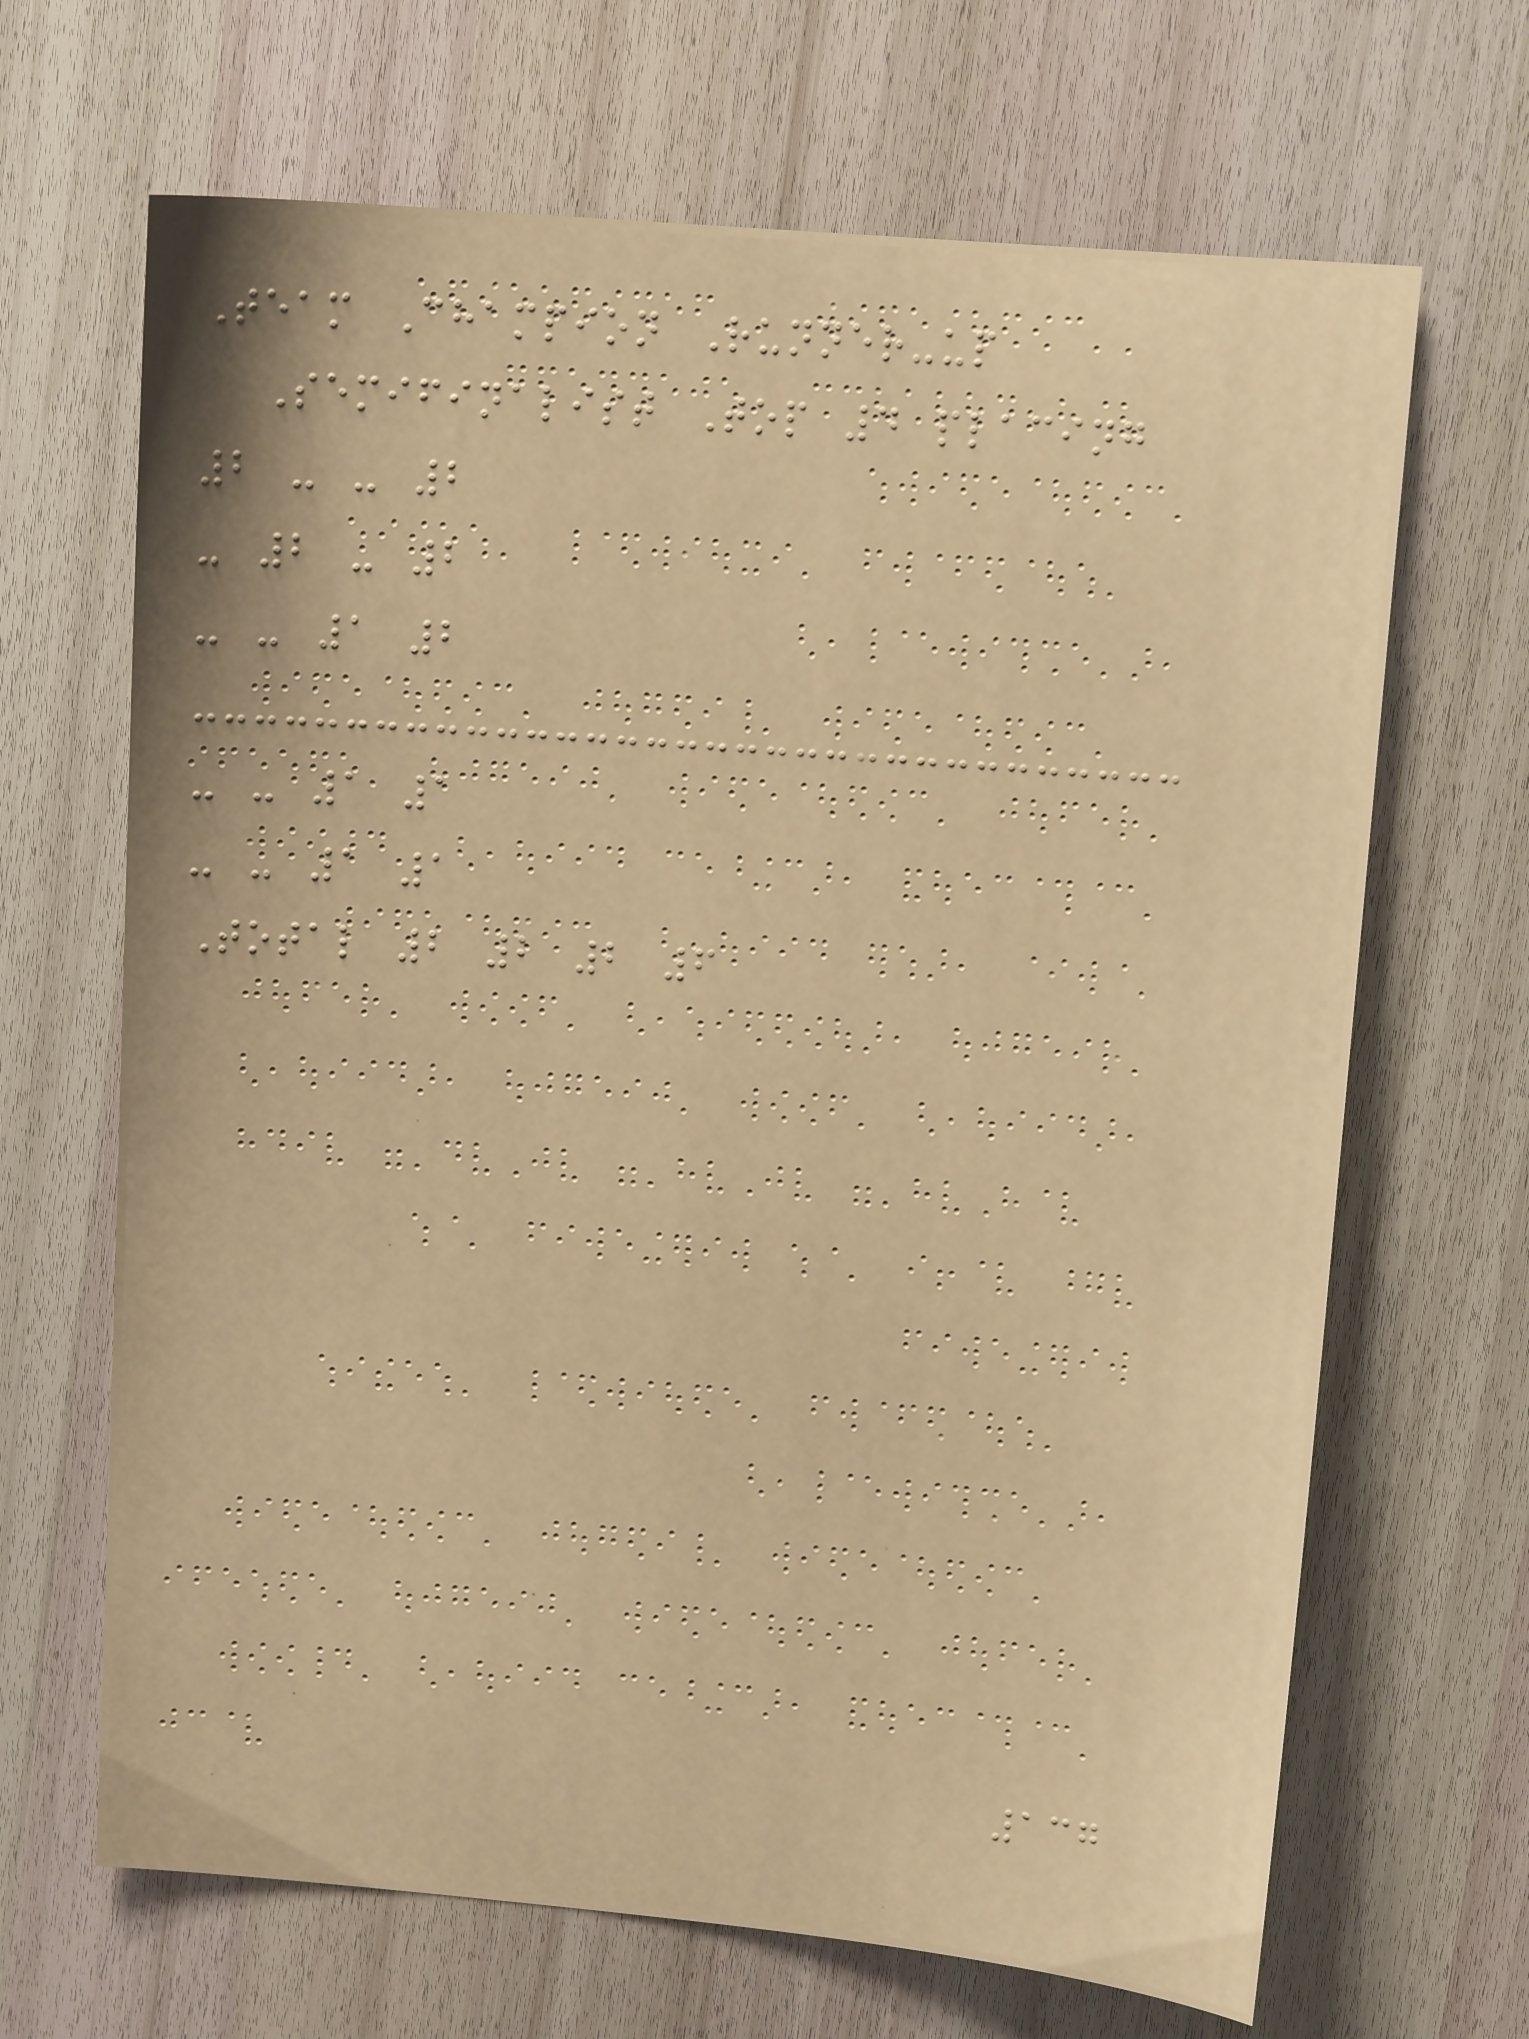Team Champion Runner-up
Semifinalist Top 4 placing
2 - - 2
- 2 - 2
- - 1 2
- - 1 1
- - 1 1
Total 2 2 2 6
137
